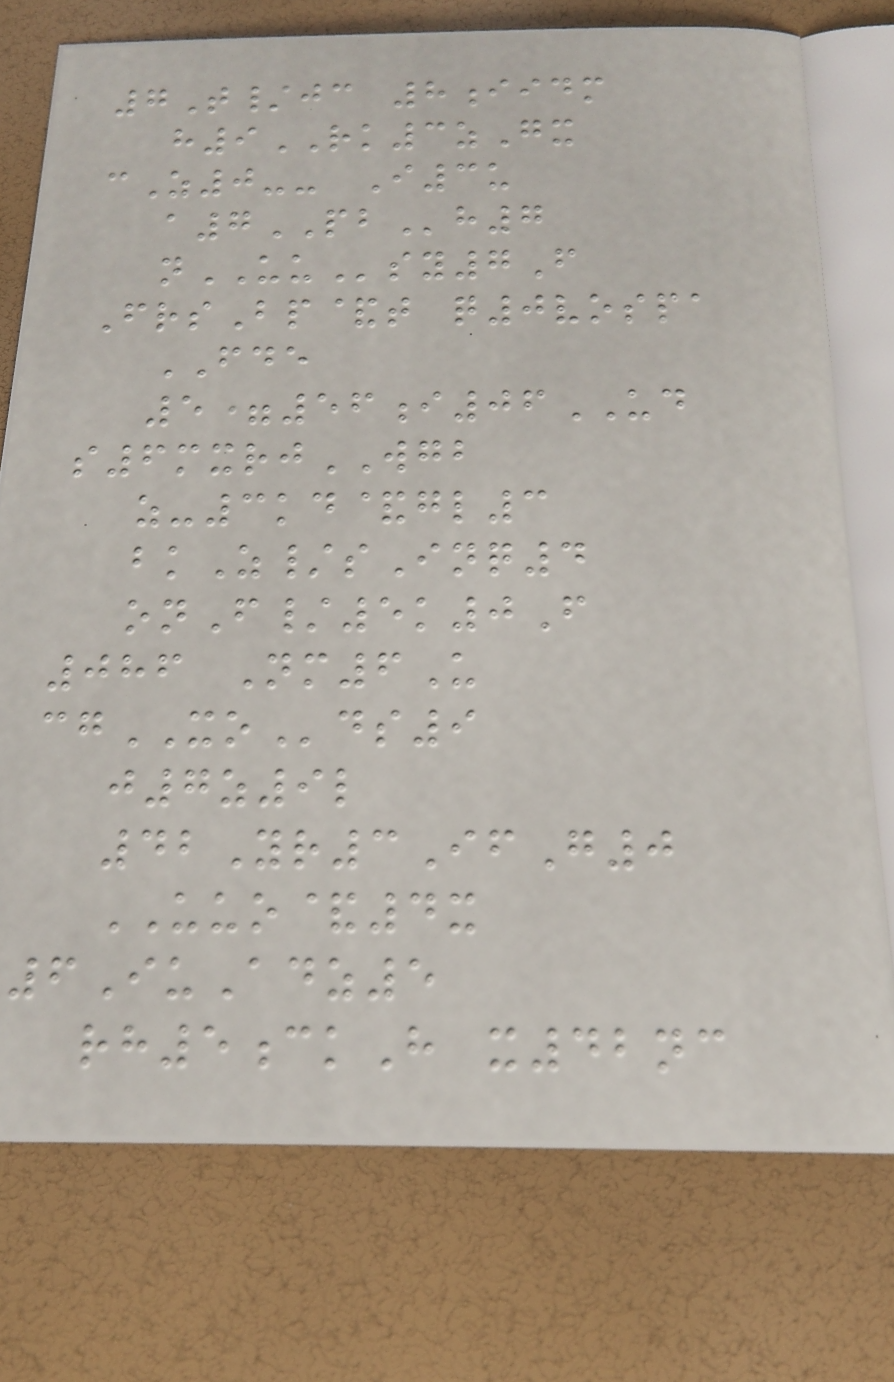7T/jc 8iidm
h9RK3zGx
cZ0-- I3u
a7PBh7
nUUsy7F
FrsBp&t q0vospa
FDE
5=56i06UD
s6mxrjWGB
z-3kd&gl3
bkZ/sInq4
onF/5k0F
086 Nm6U
cgXOds9
j7z9l
42Yr3IfG0
UUO&4x
6IuAdz5
rh5ckH x42nc
